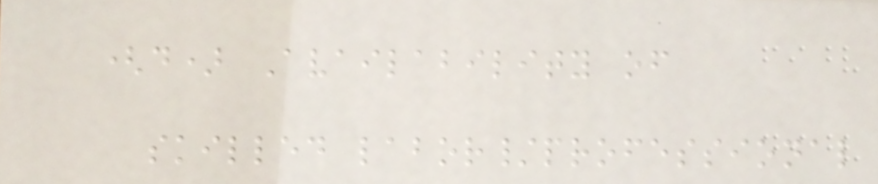(d) Availability of
skilled labor/professional
